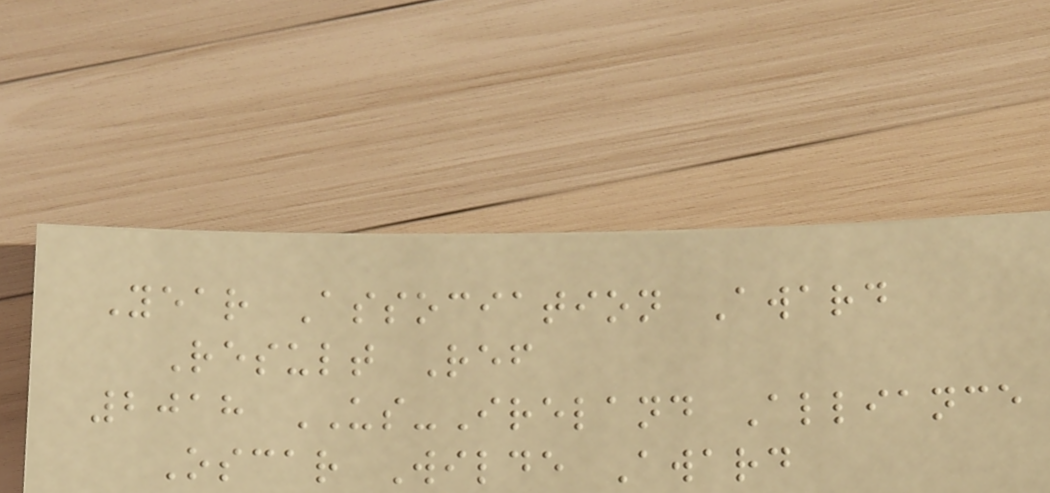Year Association Award
Result Ref
2018 US-Ireland Alliance
Oscar Wilde Award
